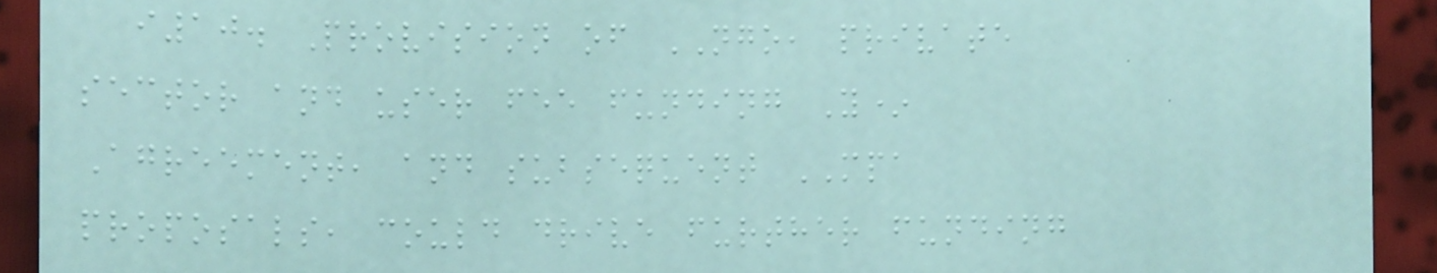i10. Provision of NGO, private
sector and user fee funding Y*
Agreement, and subsequent MPA
proposals, could drive further funding
